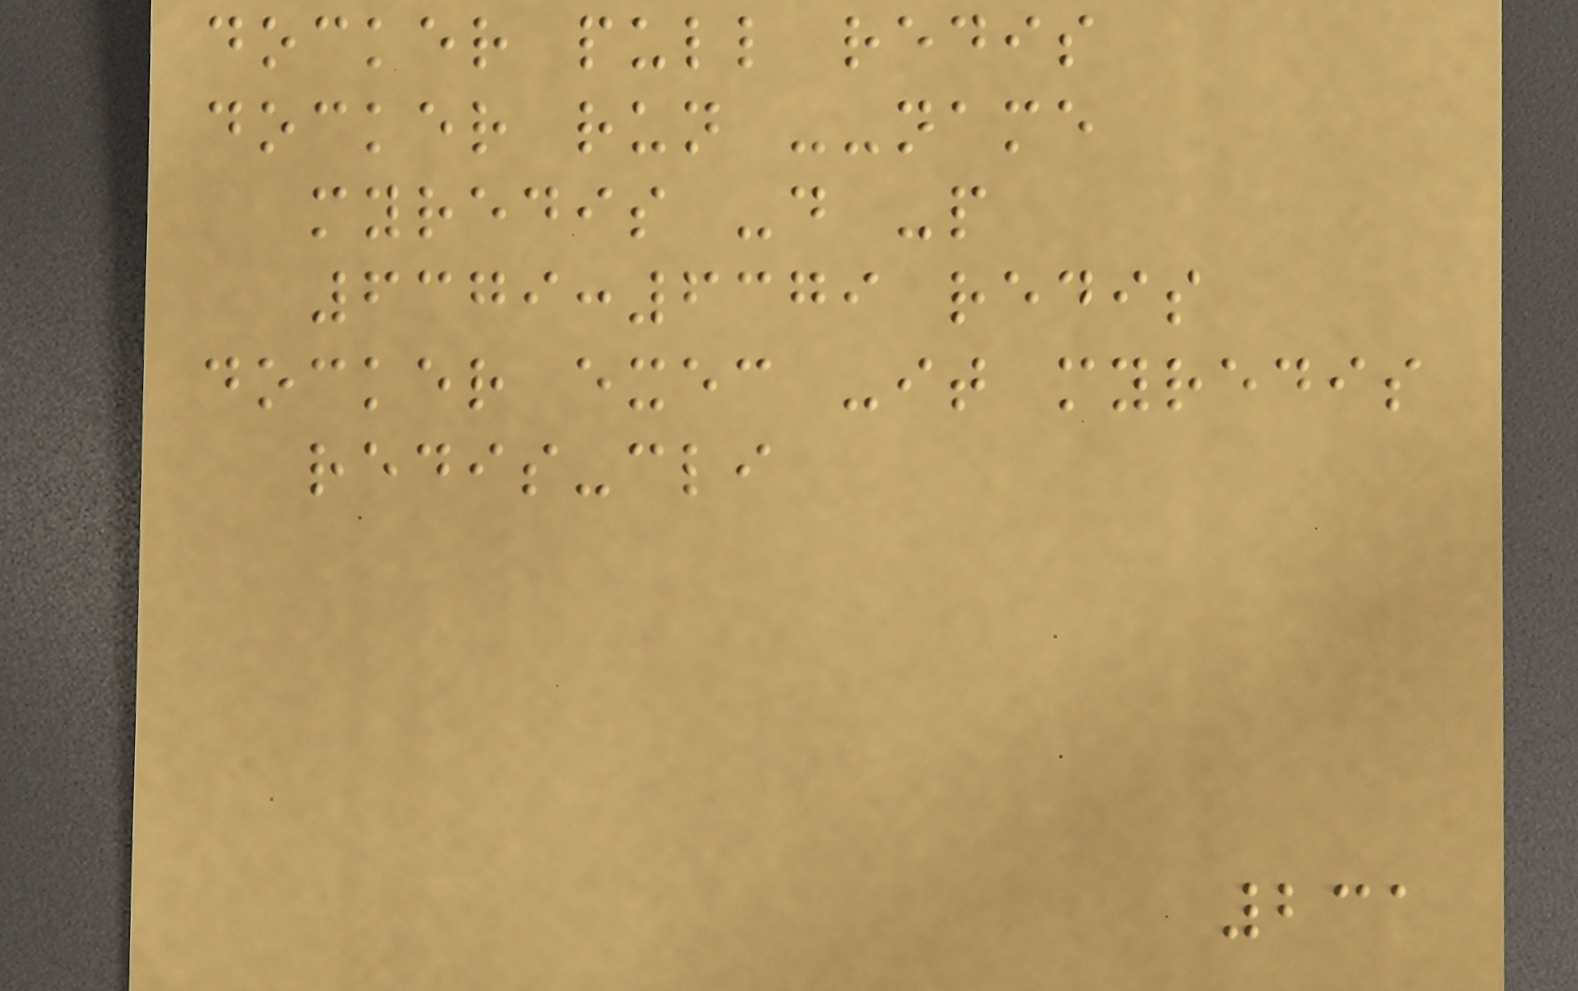docker pull redis
docker run --name
myredis -d -p
6379:6379 redis
docker exec -it myredis
redis-cli
231
